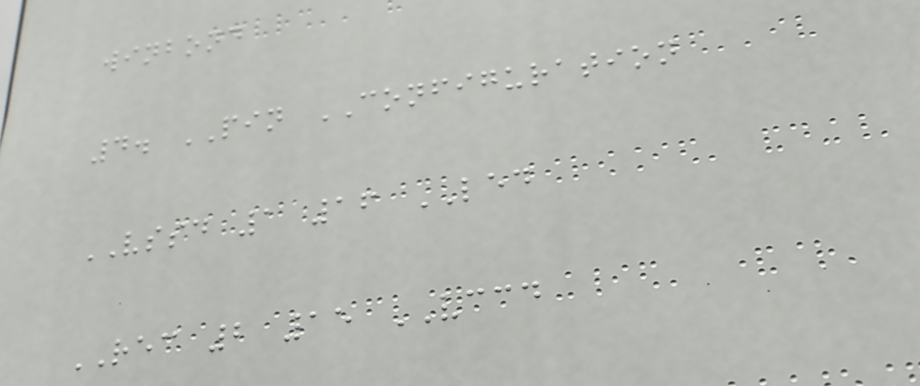winbond
4. PIN CONFIGURATION
VSSD 1 16 LED
REC 2 15 VCCD
